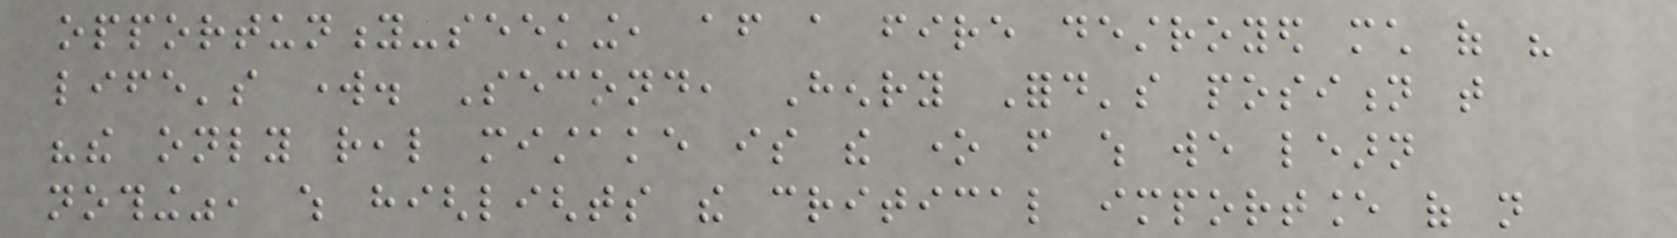opportunity-seeking, after a fire destroyed much of his
life's work. Second, Henry Ford's position that
"the only real mistake is the one from which we learn
nothing", which highlights the critical importance of not
